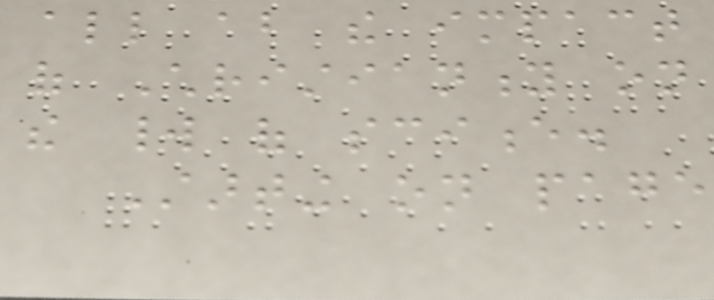all about the impact
of Christianity on
the world of science.
Starting on page
